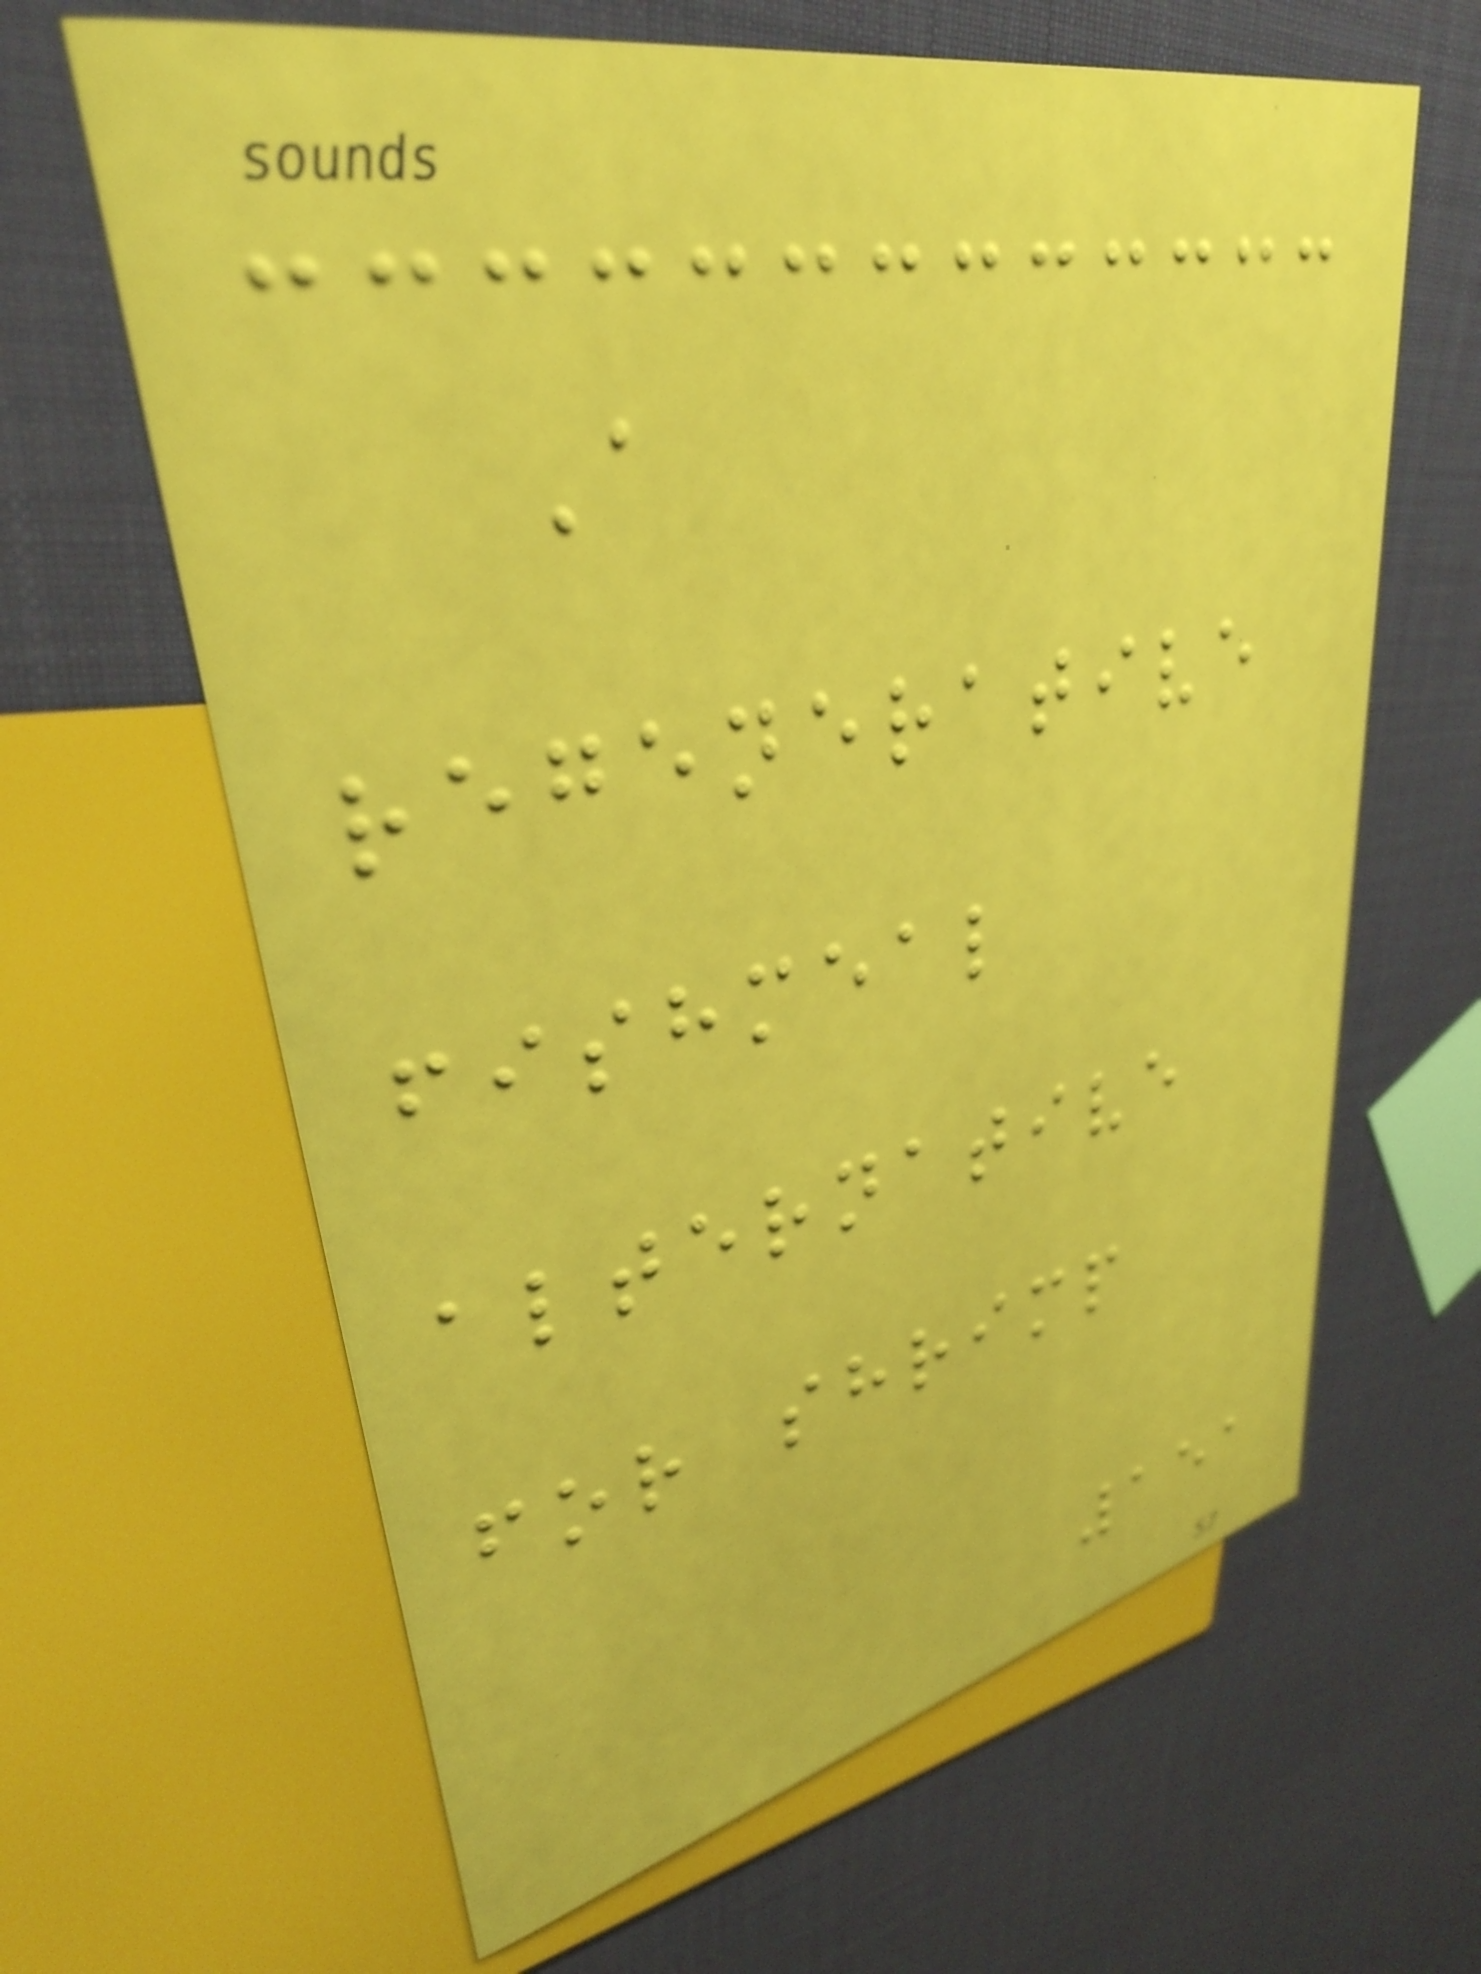A
regenerative
fishmeal
alternative
for shrimp
151
